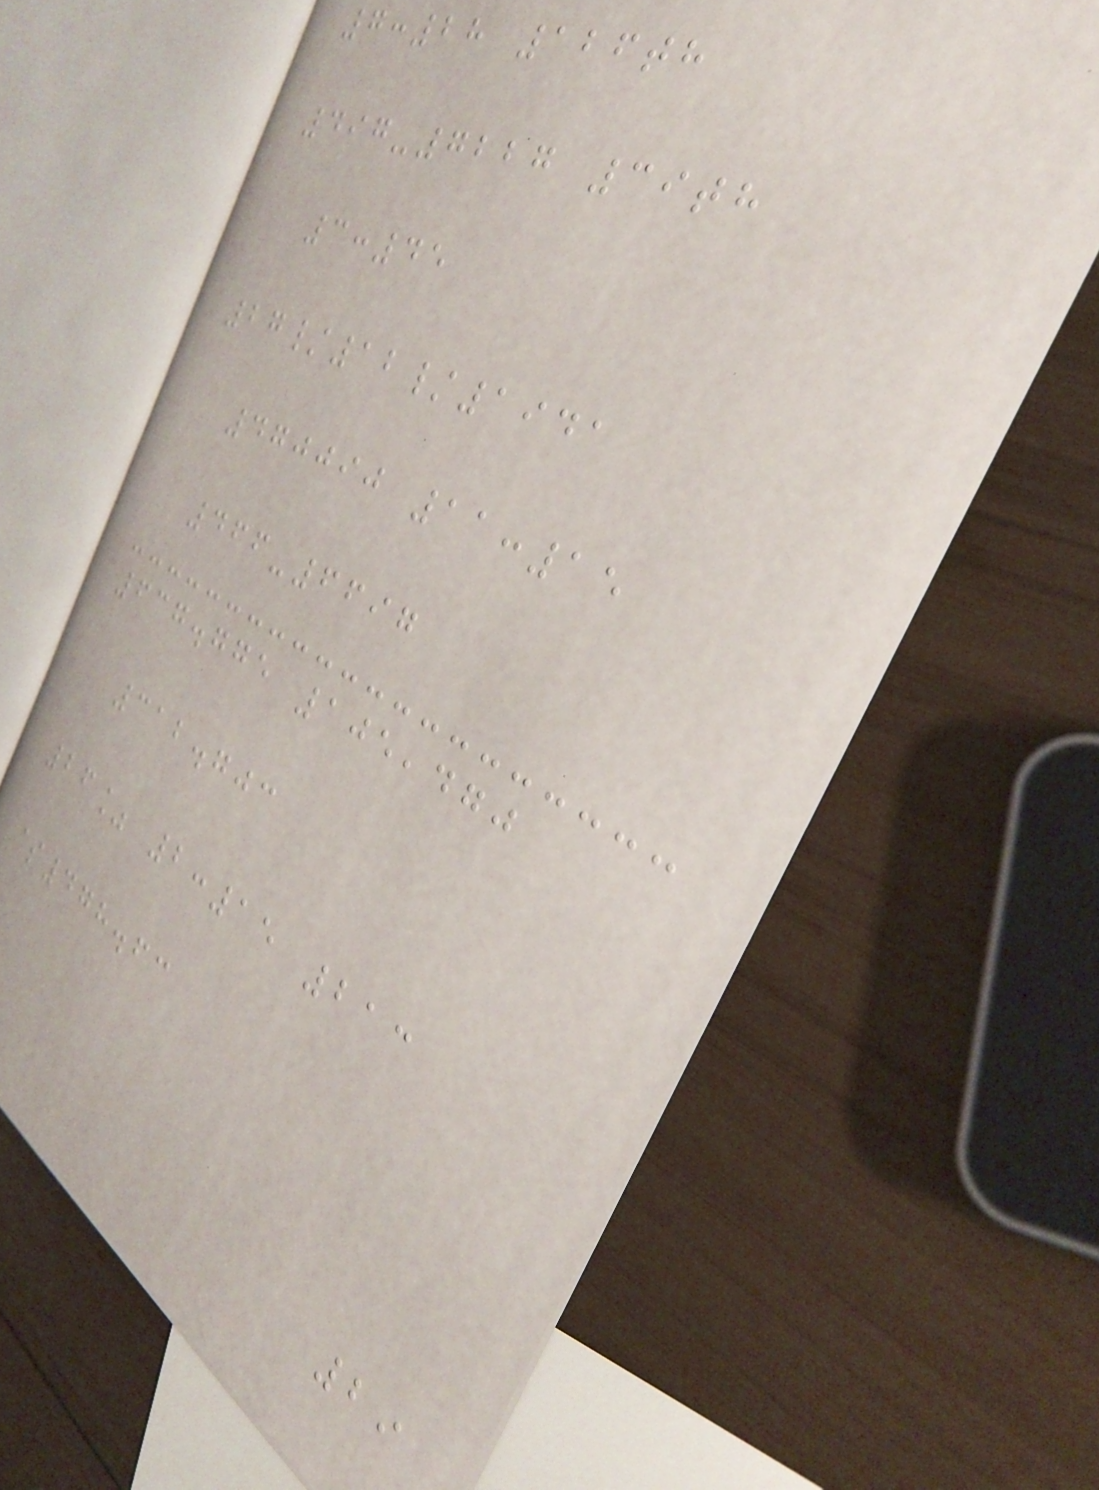7:28 126th
497-7227 39th
3:45
27/12/1941
470090 11:15
466-6697
637.775 105,470
312.703
26% 2:15 213
$478.63
29
